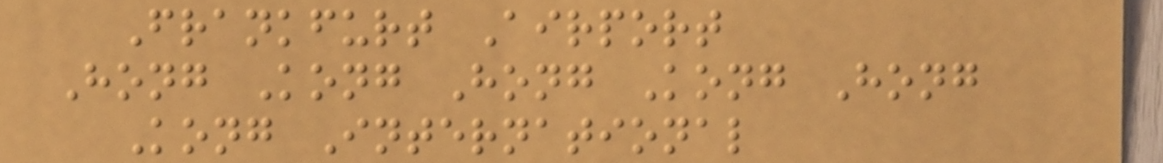Frankfurt Airport
Hong Kong Hong Kong Hong
Kong International
